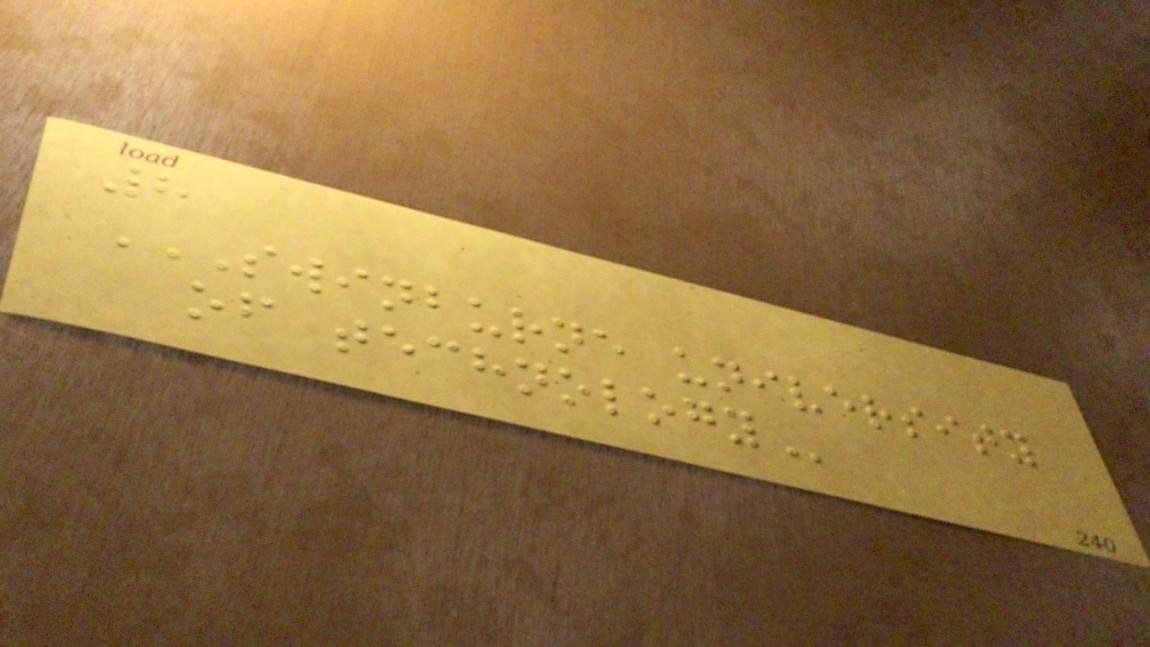8
SWINBURNE UNIVERSITY
OF TECHNOLOGY
